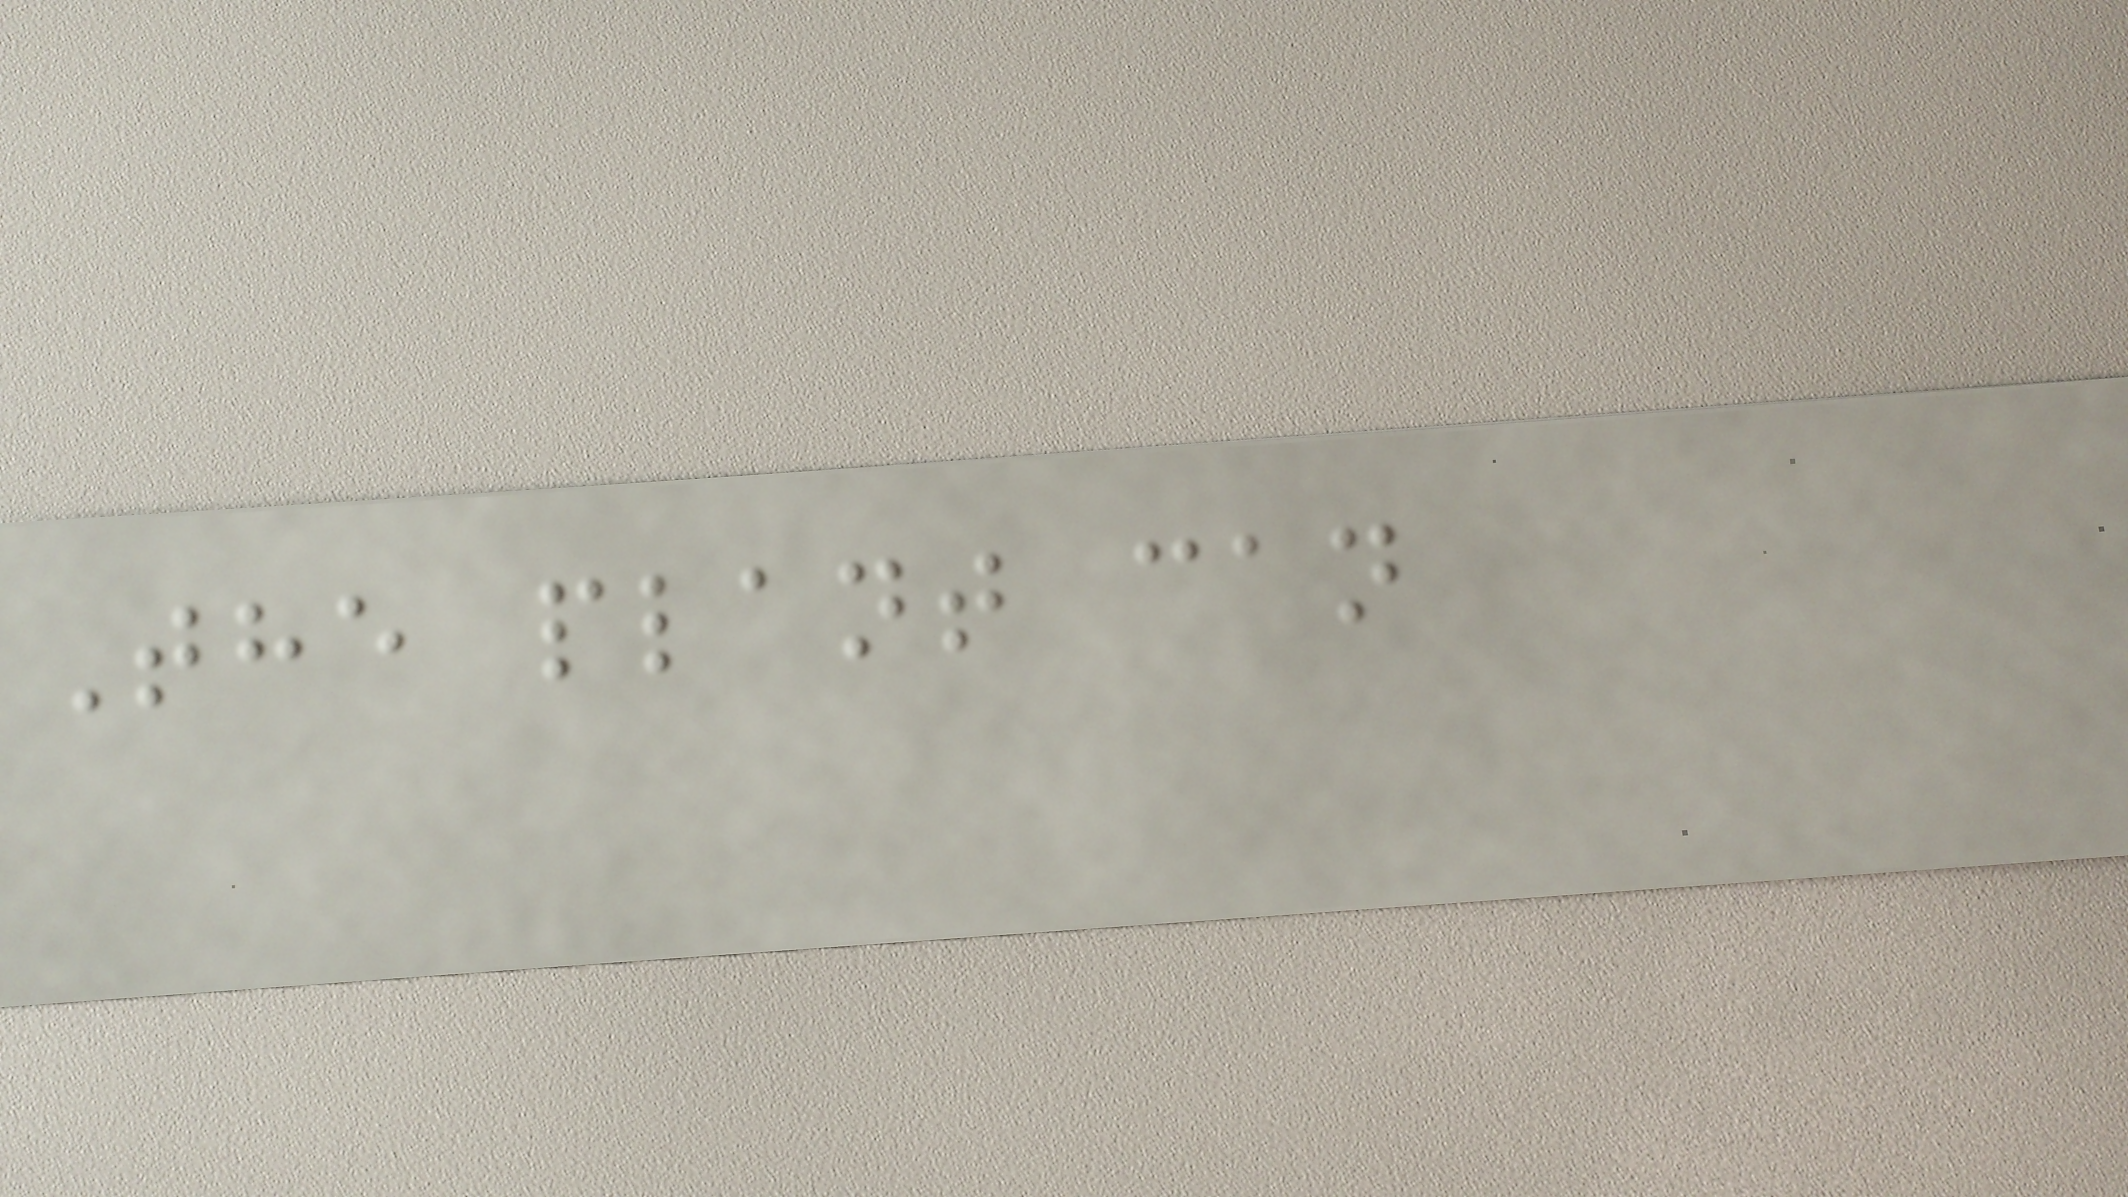The plant can
